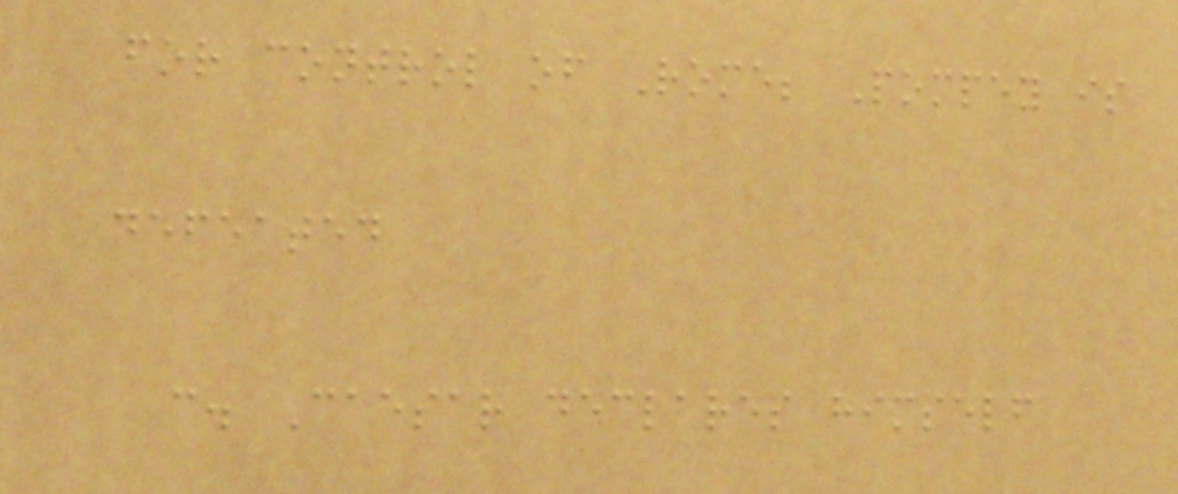for control of Rome; Pompey is
defeated
c. Caesar declares himself
